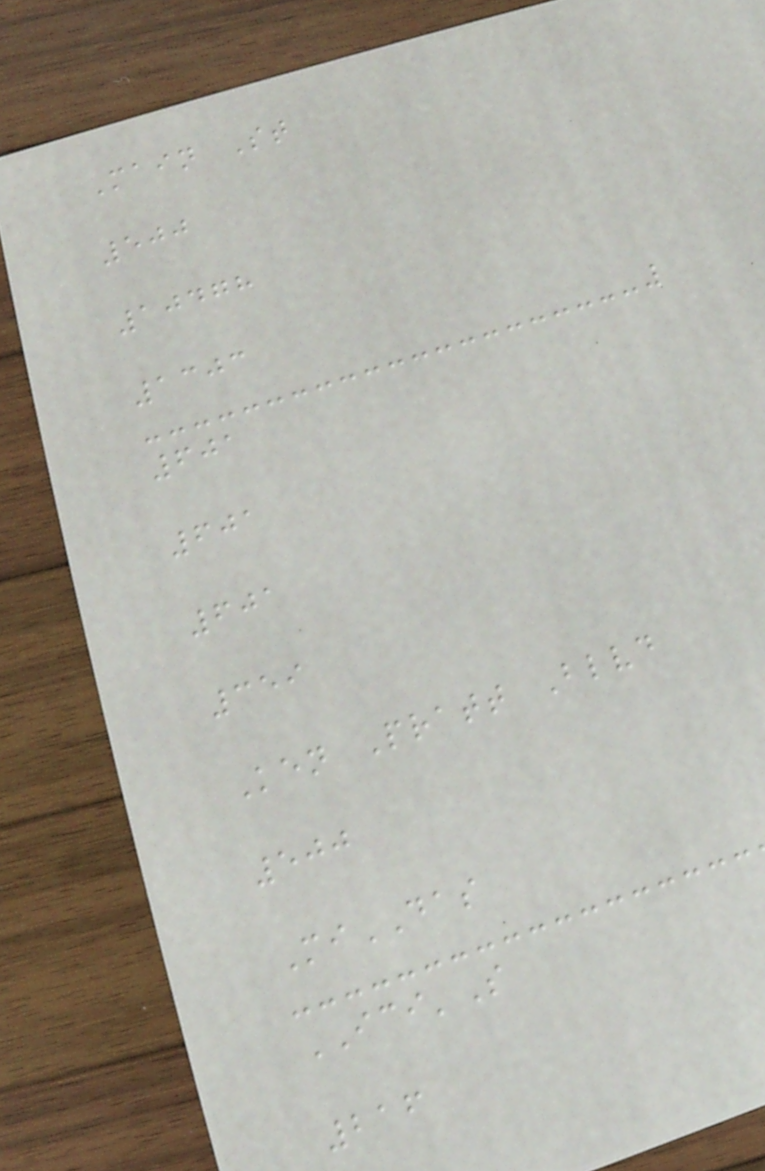Main St
500
10478
1303
601
601
601
359
Ken Pratt Blvd
500
MiDAS
ICI'S
216
